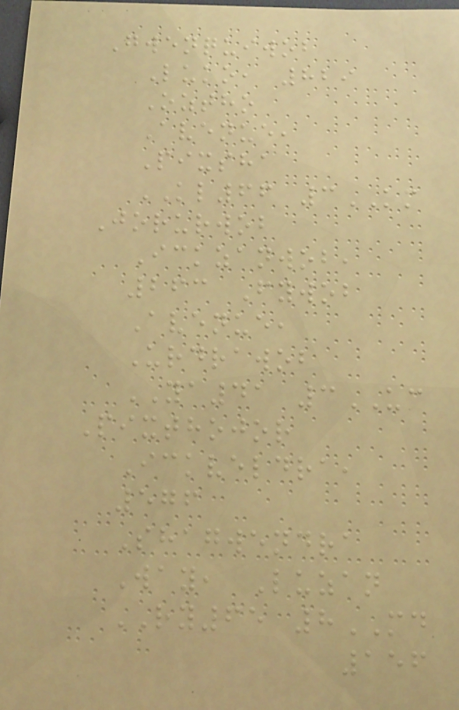Gwenquiwob
Luko, 829
Oztho
Avenue,
Pixsha
KL66 3KM
Jorurwob
Ickzanwob,
263 Fywob
Avenue,
Urdrawob
YA41 3UC
Pixthojor
Ickveldra,
576
Shagwendra
Way, Luzan
RY65 8MD
156
